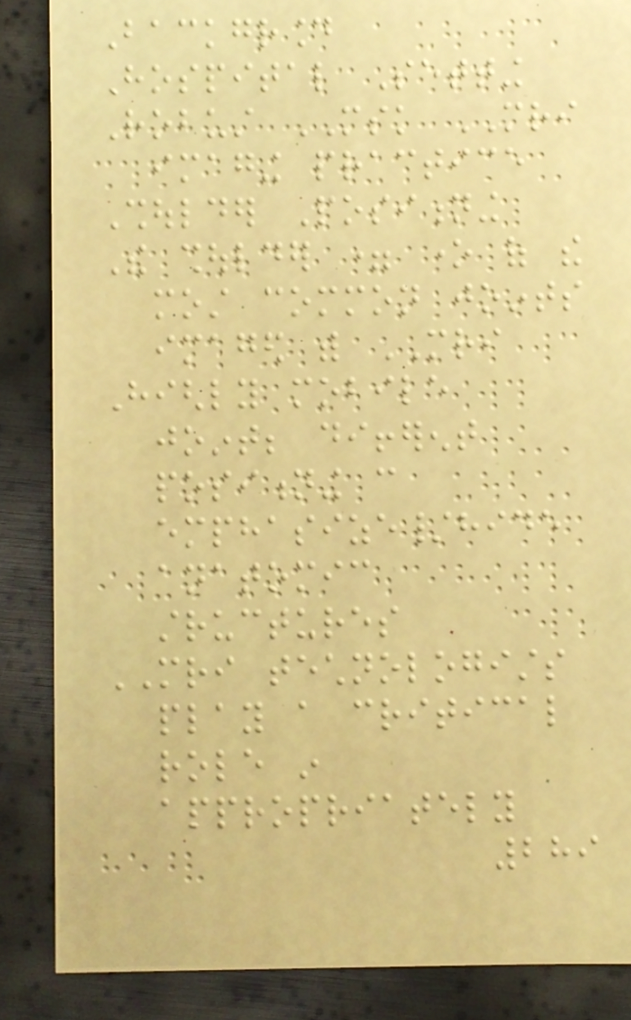Background
Hospital Setting
Robust MSK MRI
imaging practice
Shoulder Positioning
The shoulder = one of the
most common joints
imaged with MRI
Highly mobile
joint; different
positioning can
emphasize/hide
anatomic
structures
MRI technologists
play a critical
role in
appropriately
289
